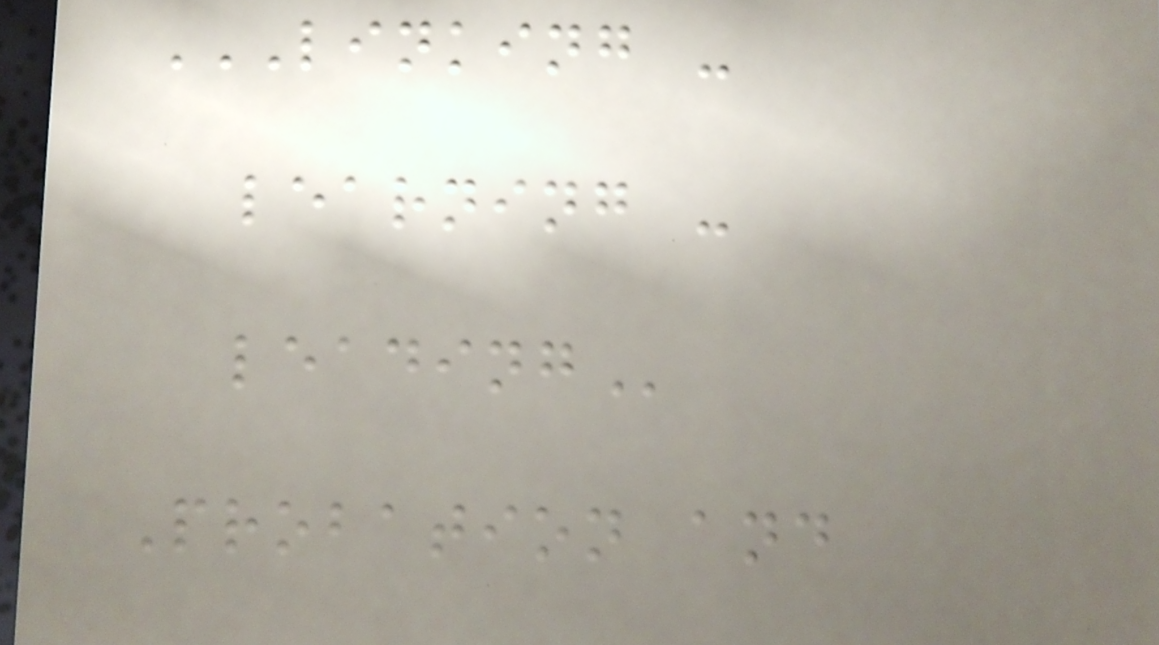LINKING -
LEARNING -
LEADING
Probation and
